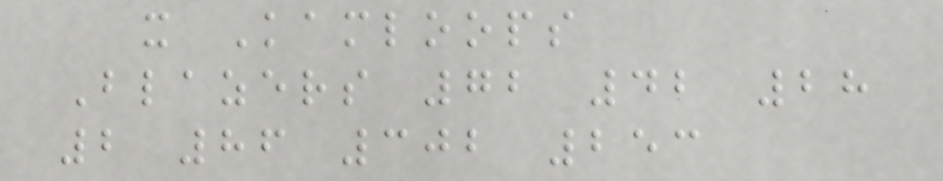x Kamloops
Blazers 72 42 28
2 86 302 253
